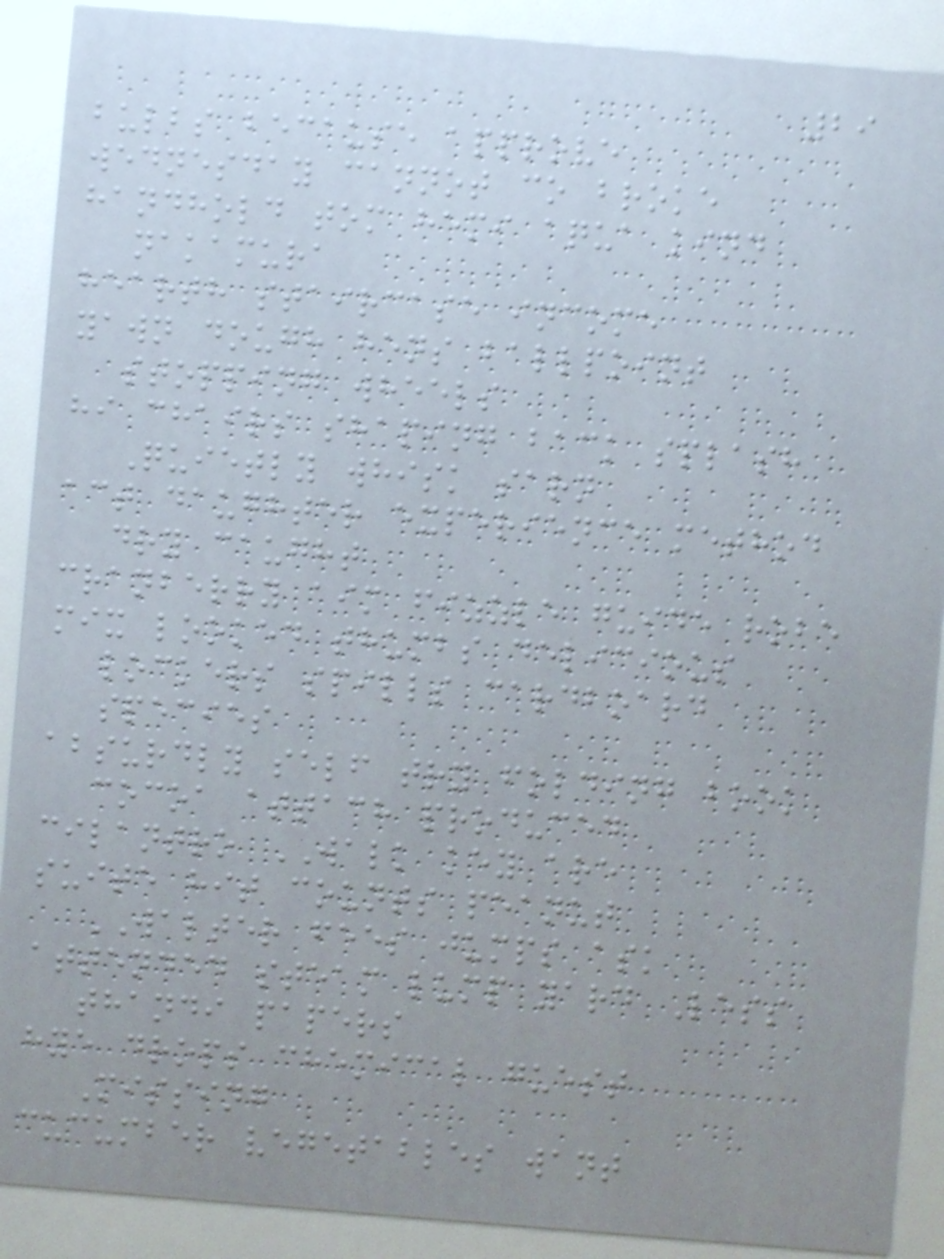29
bulbs because approve
wednesday cannot co broke
handhold tom hemi aqua kind
nakamura
hearth staircase income
yawn dough hens ballpoint
stopping wheels
hi chairs shaping back splash
Quietly whisk sarn
act daughter experience method
dry caught
cranberry aim fizzle guide robe
mix looked thumbs delicious
lockers spills cardboard
species
absurdly self try folding book
cocoa attach produced
cilantro WALK key are
suite hit counts peanut
WALTER fees jumps ask
attended steam lump yard Less
thandi papers
hye drops chemical guest
Missing
cucumber vegetables want
